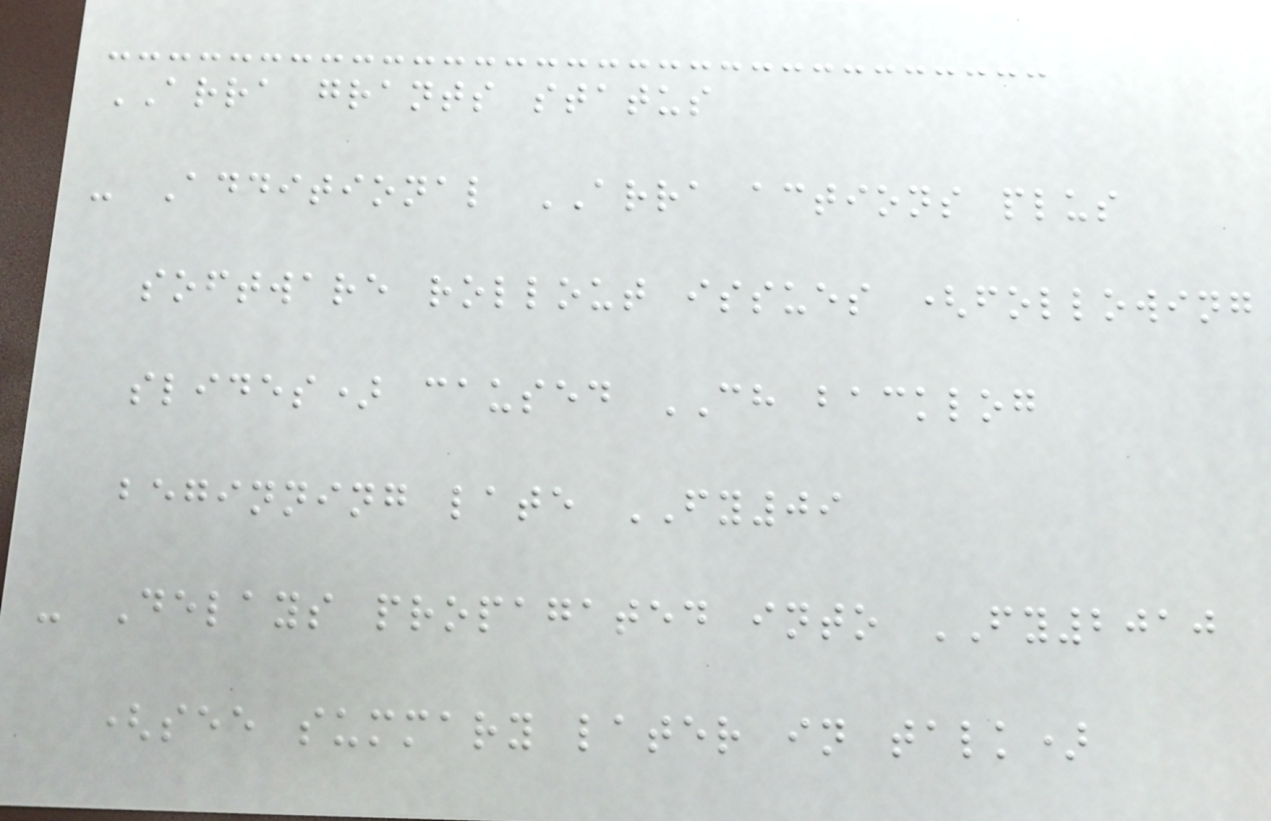ARRA grants status
- Additional ARRA actions plus
software rollout issues (following
slides) caused CH backlog
beginning late FY09
- Delays propagated into FY2010
(see summary later in talk)
